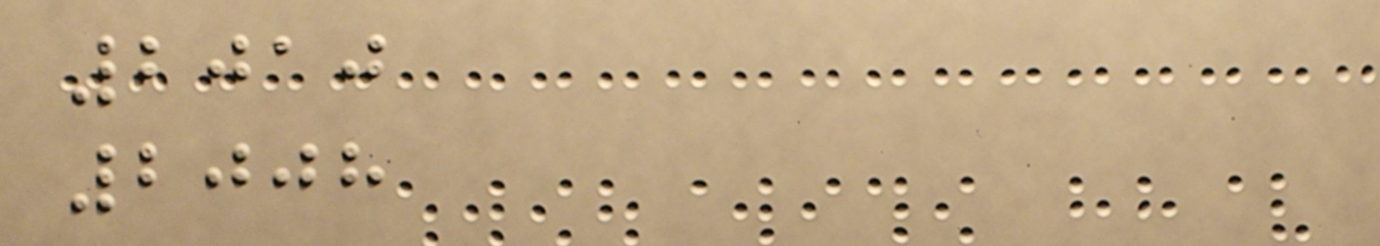2010
2008
